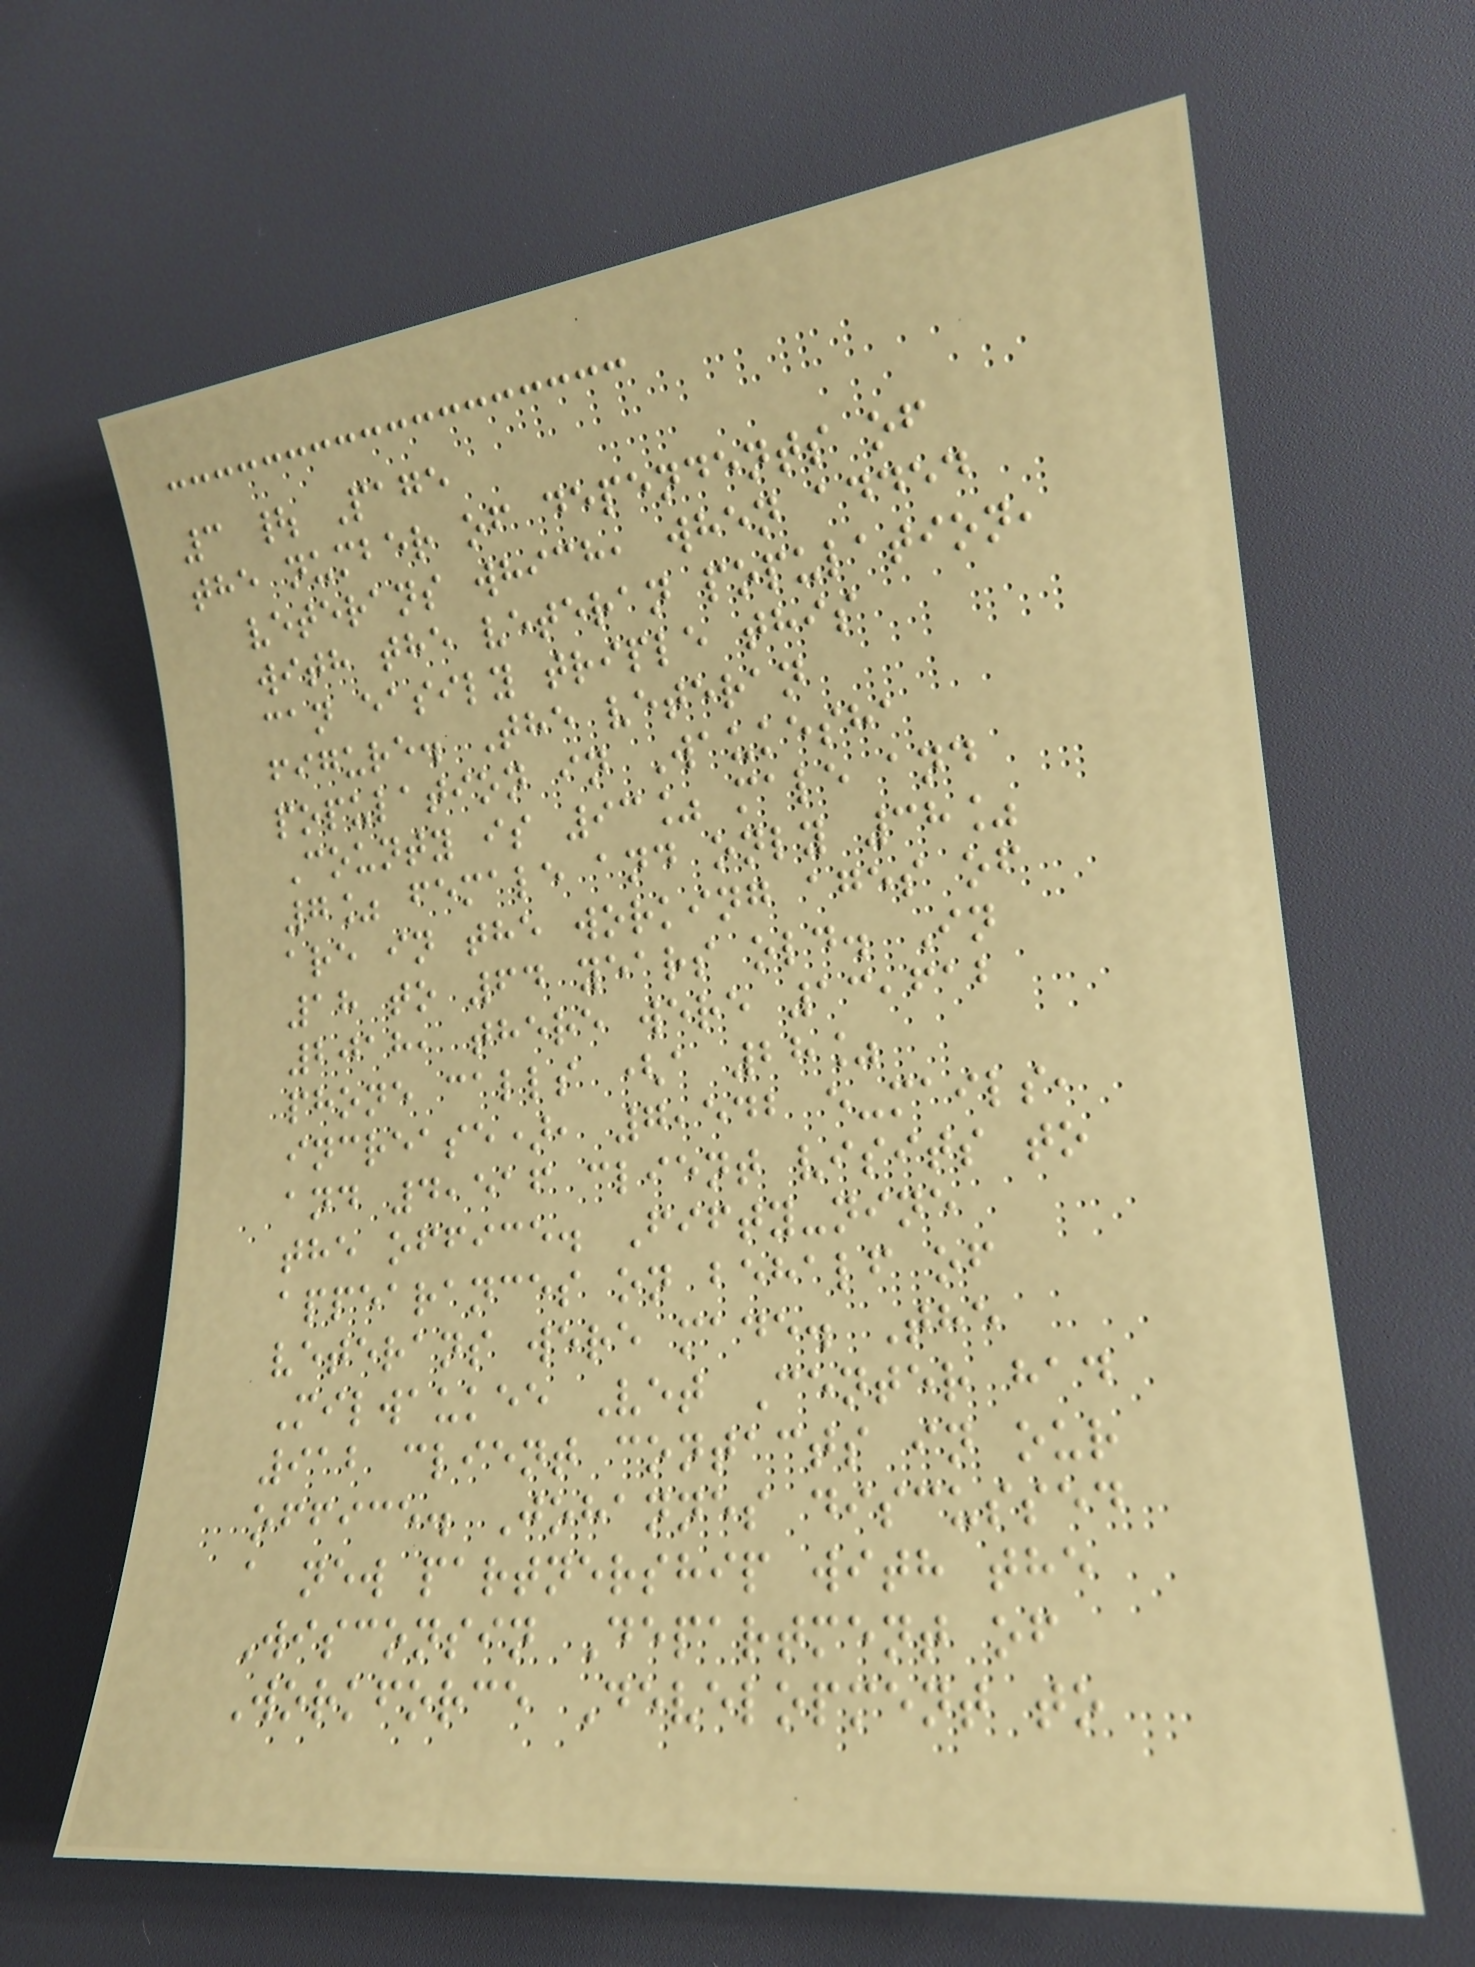3 | Page
the number of dependents of
veterans which, when added
with the veteran population,
can easily triple this
figure. The veteran
population in Waukesha
County is 93% male and
7% female and only 38%
are in the working ages of
18 to 64 years old. In
2018, there were 13,612
phone calls (a 28%
increase), 7,542 e-mails,
and 4,516 client visits to
the office. Fifty-nine
appearances on behalf of
veterans were made. The
Milwaukee Vet Center had
912 client contacts in our
office. Johannes discussed
a new partnership with the
Wisconsin Department of
Workforce Development to
